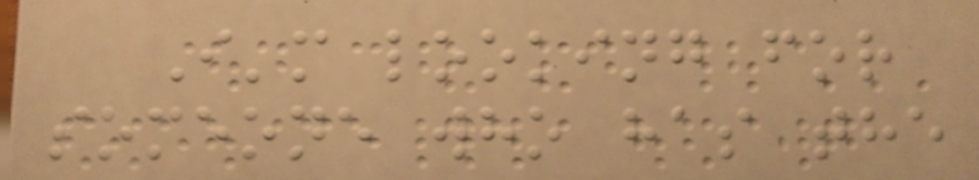I'm looking for
someone who has the
